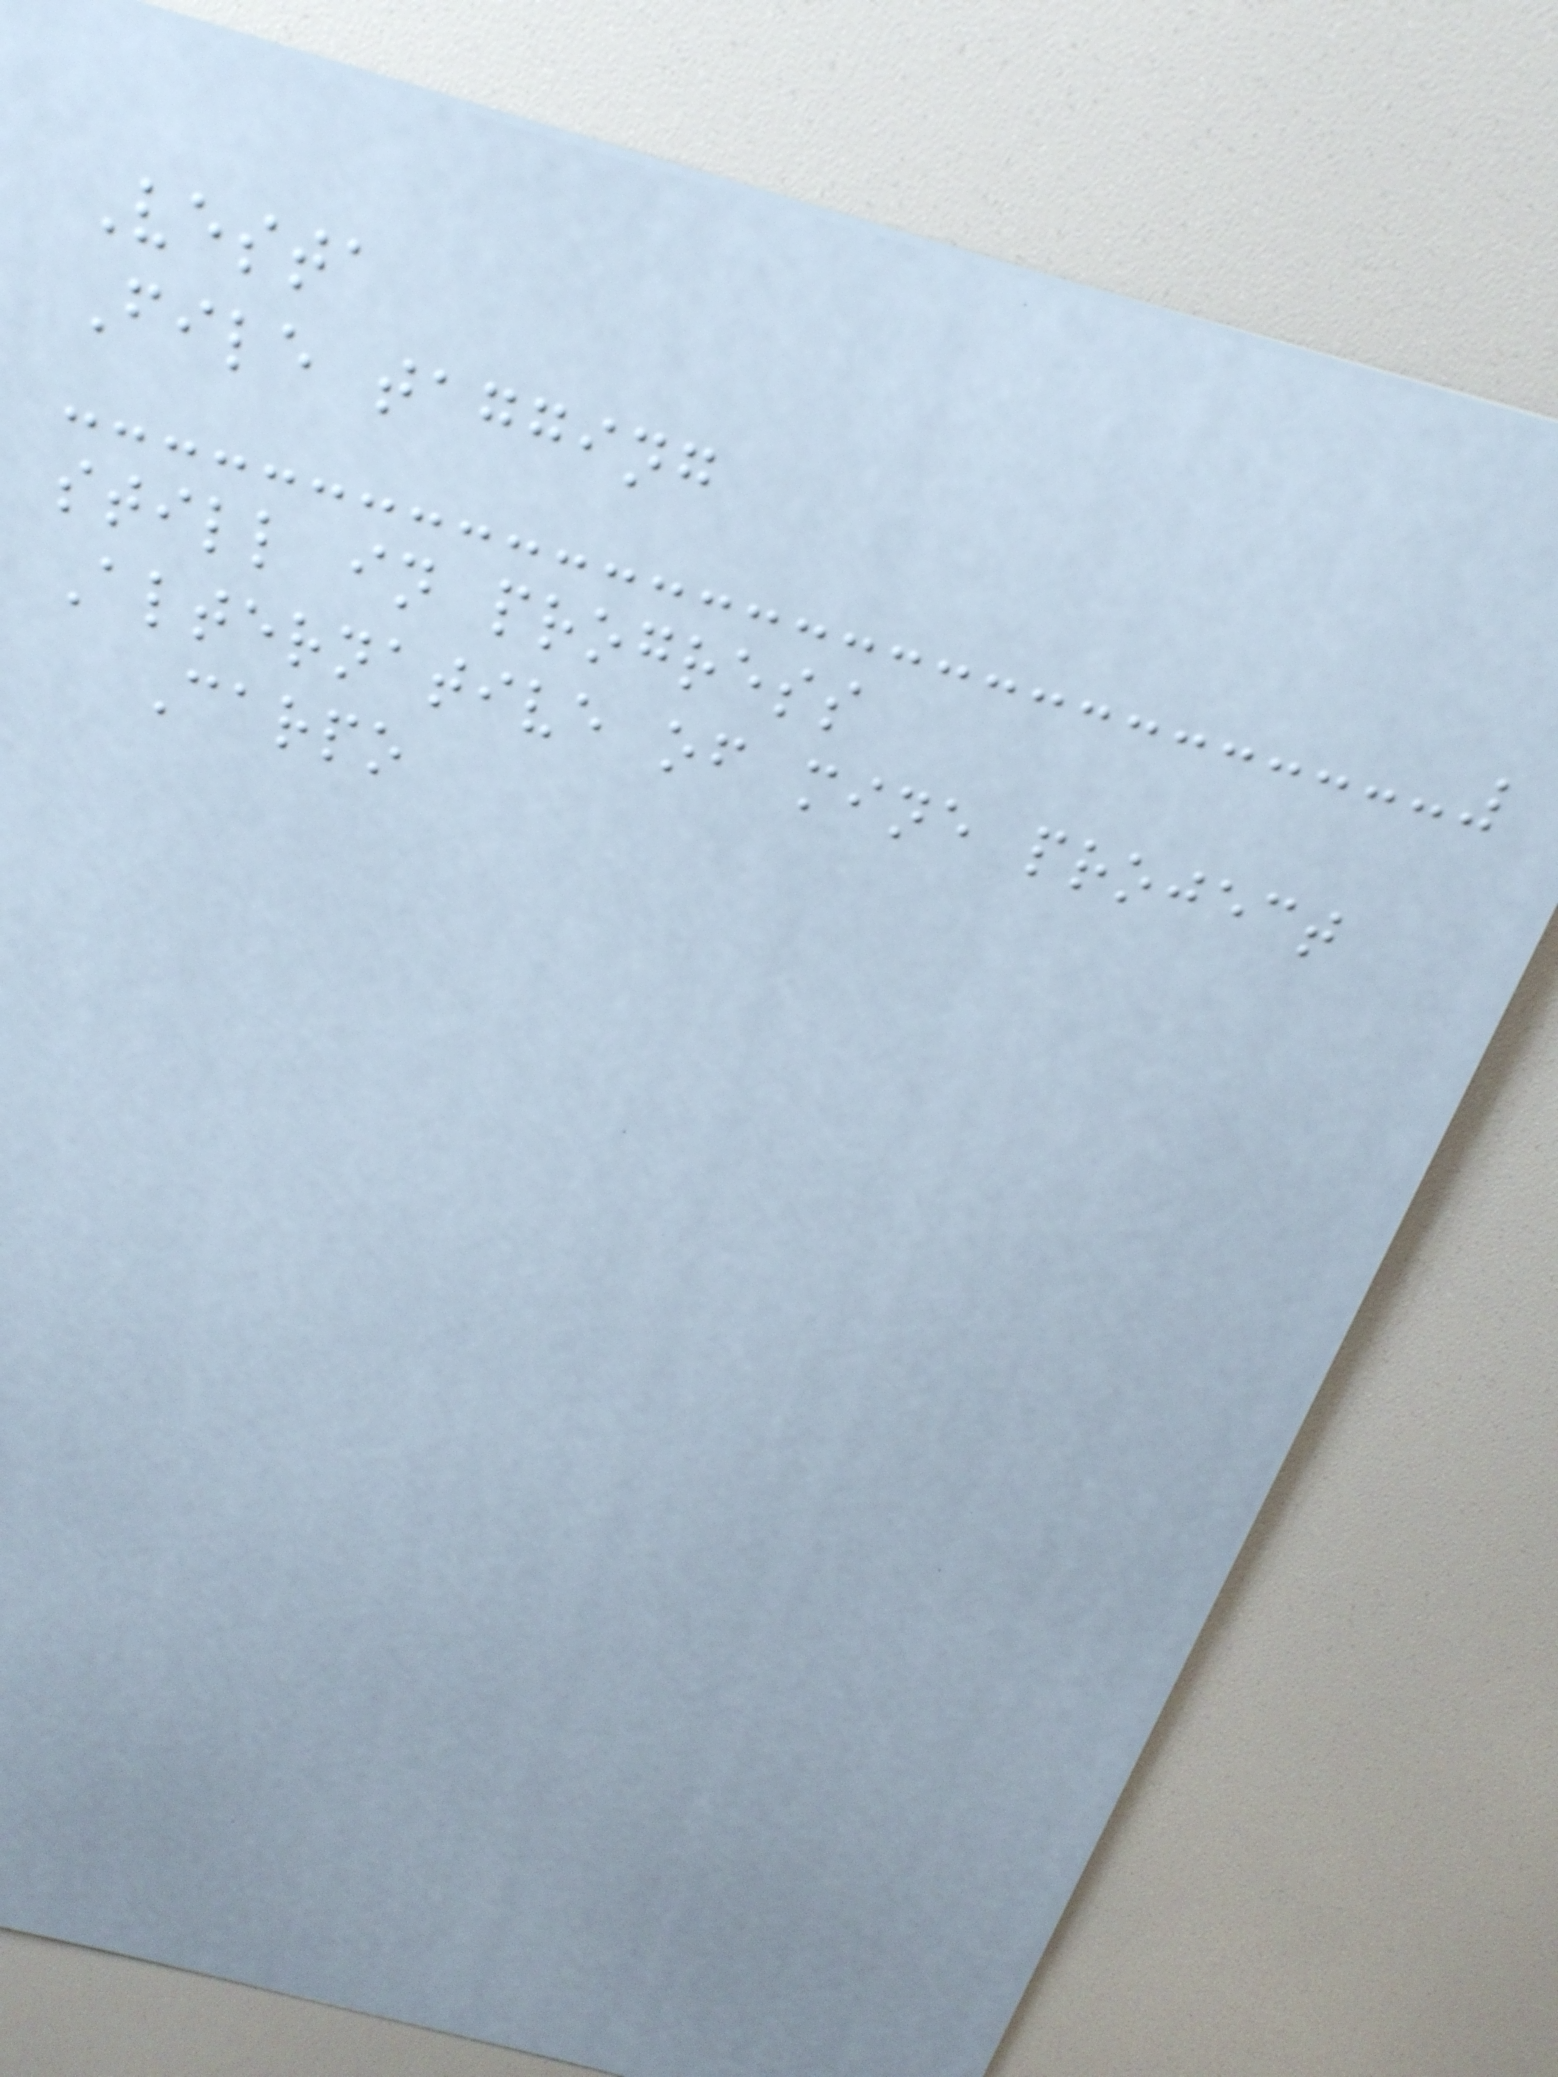Vesta
File tagging
still in progress
Alternative of mine project
Carpo
